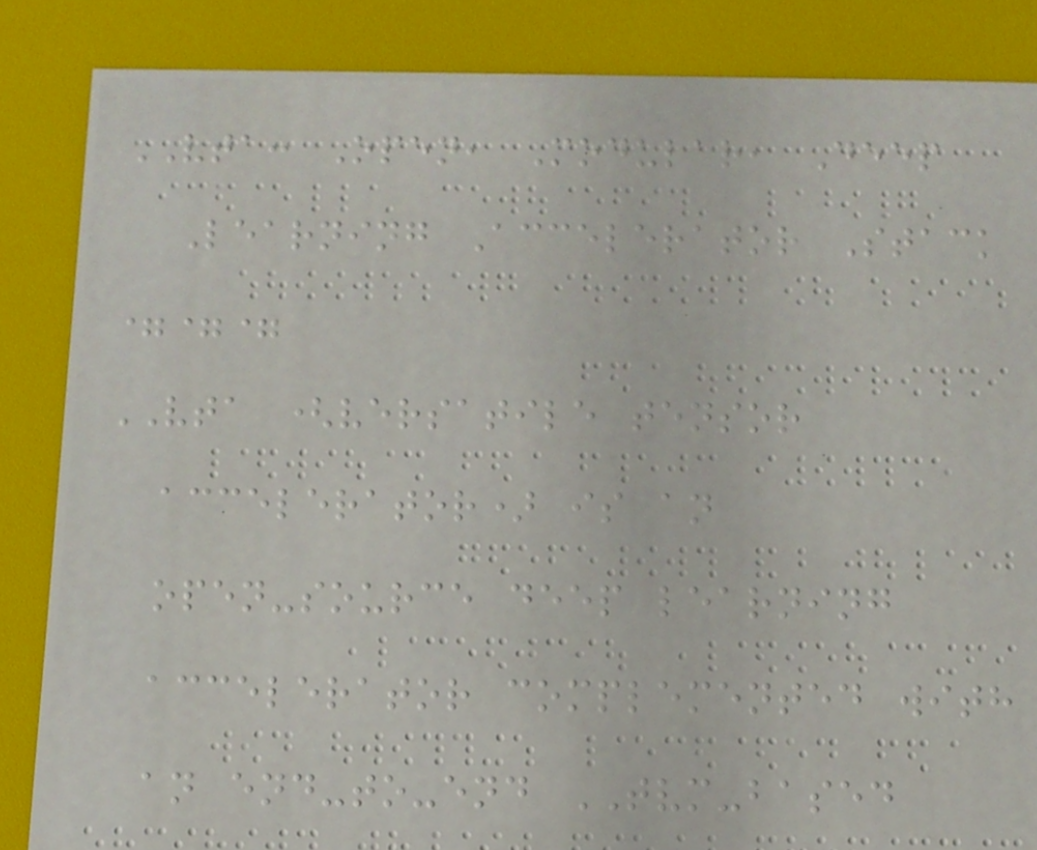VTA: Open, Modular, Deep
Learning Accelerator Stack
===
VTA (versatile tensor
accelerator) is an
open-source deep learning
accelerator complemented with
an end-to-end TVM-based
